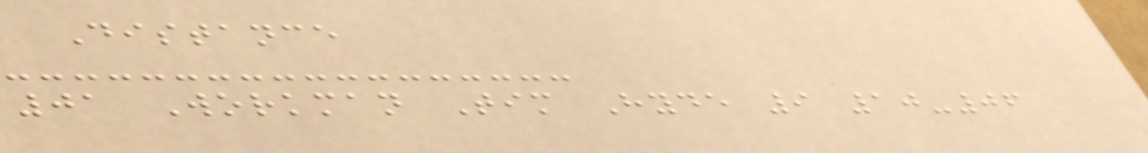Distance
01 Workman Tim Hyde 9 10-06
